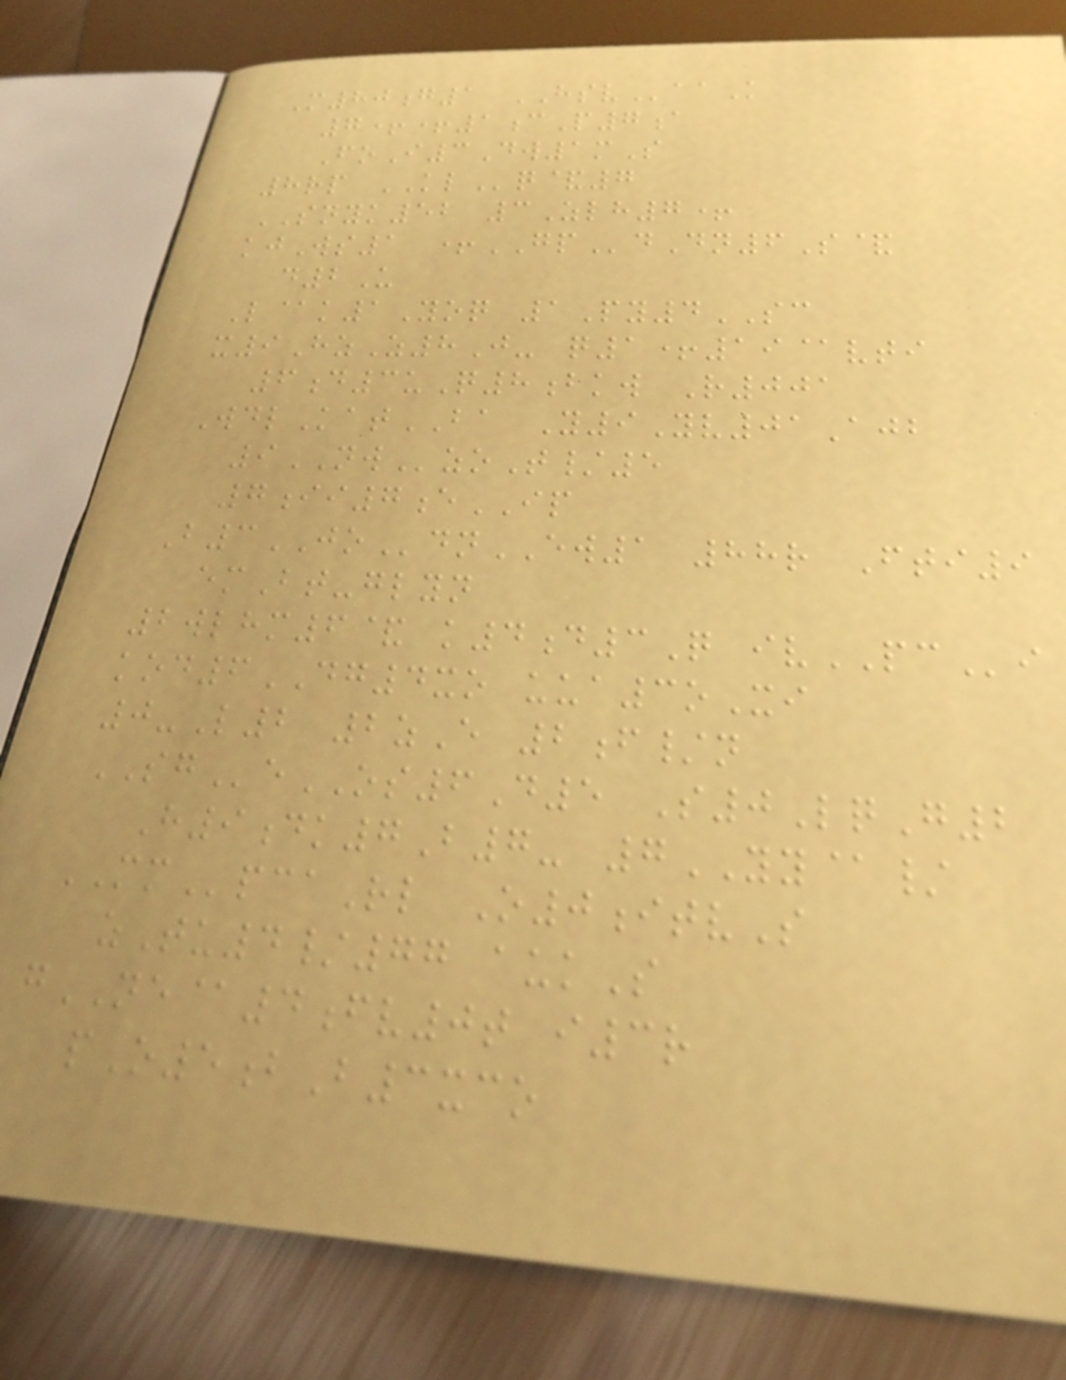M80g1 HSVaaK
7++1cP7a
FoI3Dw1mS
8rp KLq&7
SNYK52 3Zlh7+
kjWs1 +GPdDn6S&
d2U
L@k1Yoq 1Py4SC
x9HzZ8J- q1+19@vti
6d3uQ8bkw R001
WdlKatBA Y9Yv01Ajb
9NWzoT/5
7ii7eIP
B3JOdnEW1 88r Fti9
emBt-glyn
2wlhm6& k4d3Q ivPCi
kod6DG4xo uua3oXi
0-L2 2zE 2f/n
SGeOS6D5 S0LqG2
H9dk7B7- 7YY@/
MMpcaRl O0itvS
zTu4/77 aukS
gNE@4fv0t i3r
pO5bB3xco
